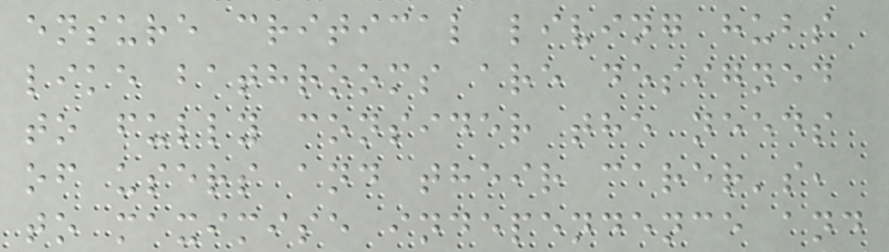ensure critical living hubs
like bathrooms are designed
to fully consider the needs
of users and their carer's,
to maximise independence and
